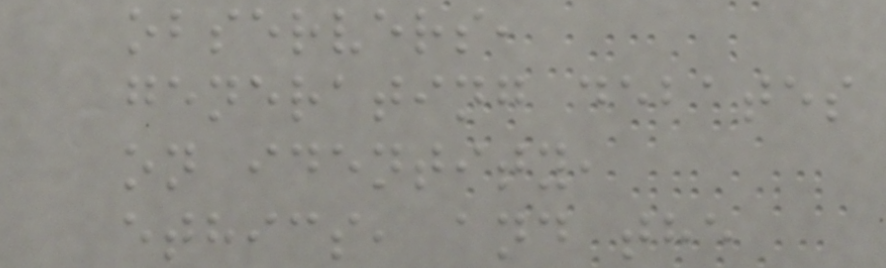observers,
generating debates
on identity,
ethics, and the
